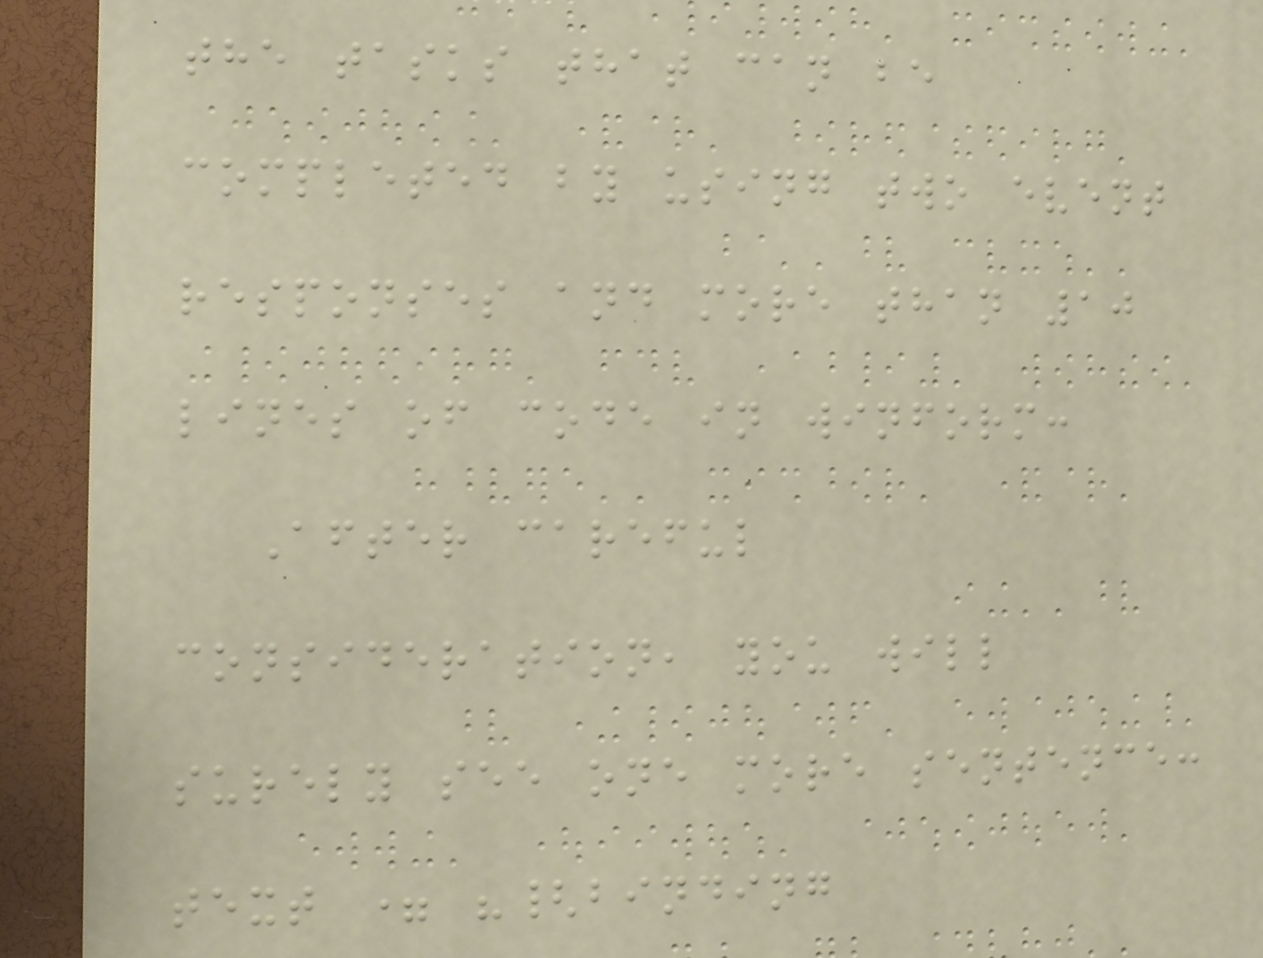the tasks that can be
completed by using two event
responses and more than 10
lines of code in winform:
After careful
consideration, you will
surely see one more sentence:
text = "{binding
